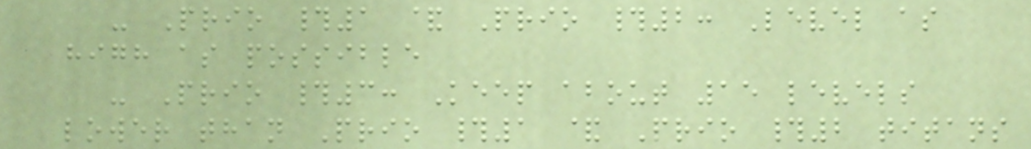- Prio #1 & Prio #2: Level as
high as possible
- Prio #3: Keep about 15 levels
lower than Prio #1 & Prio #2 titans
